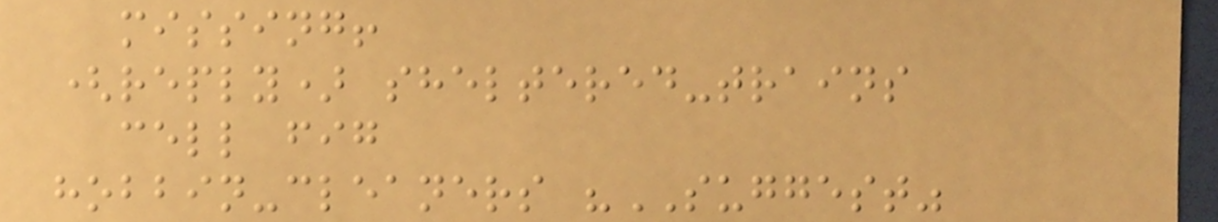missing!
(reply) sheltered-trains
cell fig
hobbin-cleaners "SUGGEST"
